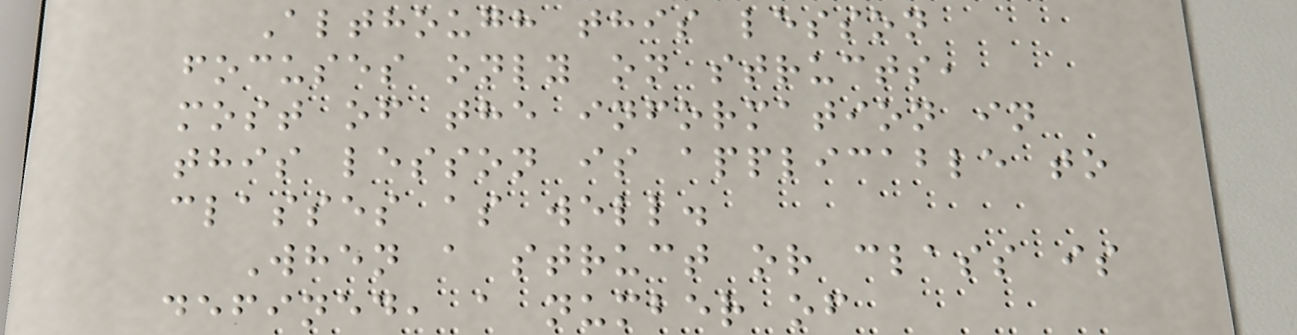Although this lesson
focuses only on structs,
most of the information in
this lesson is applicable to
classes as well.
When a struct or class is
defined, a number of
